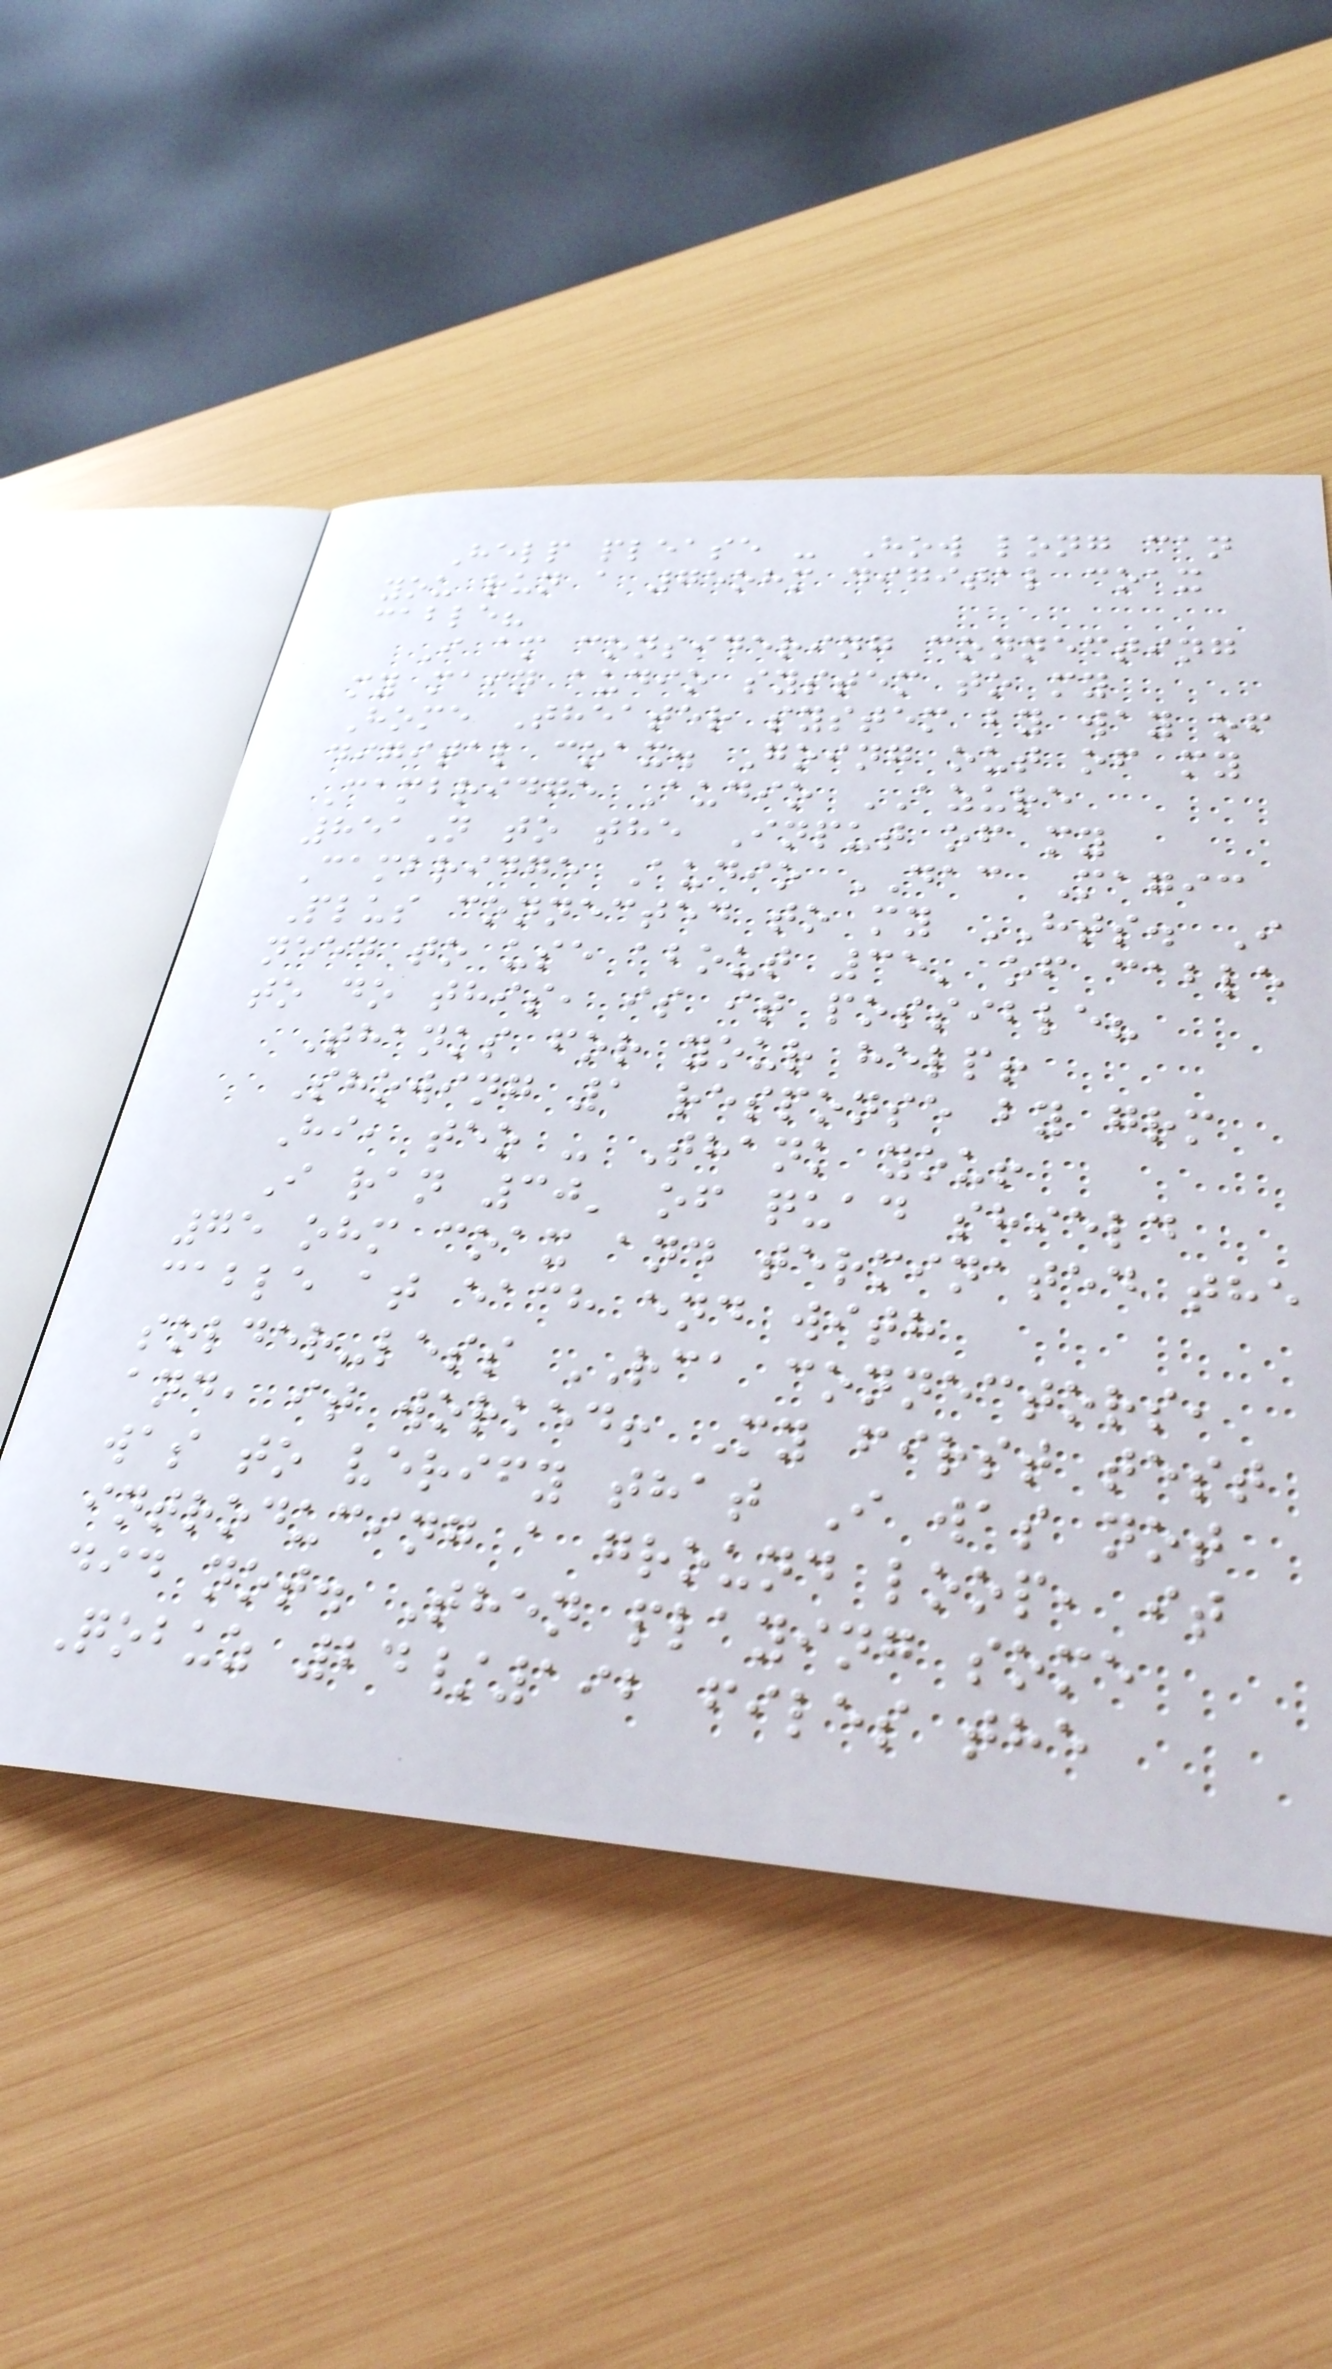Help please - How long can
you run a 75ohm digital coax
cable?
I am considering connecting
my main audio system to my
Home Theater system by way of
digital coax. Going out of my
Cambridge Audio AZURE
851N to the Input of my
Cambridge Audio DAC Magic
Plus connected to my HTS. I
need to use about 35' of cable
to do this, is it possible?
Thanks for your help!
Showing 1 response by grm
Hi, teo - Thank you!
I ran 30' of quad shield
75 ohm coax and terminated the
cable at each end with
solder-less RCA connectors,
and, it worked! My first test
was to verify that I was not
introducing a ground loop, it
did not. Then playing some
Qobuz 24/192 files the
